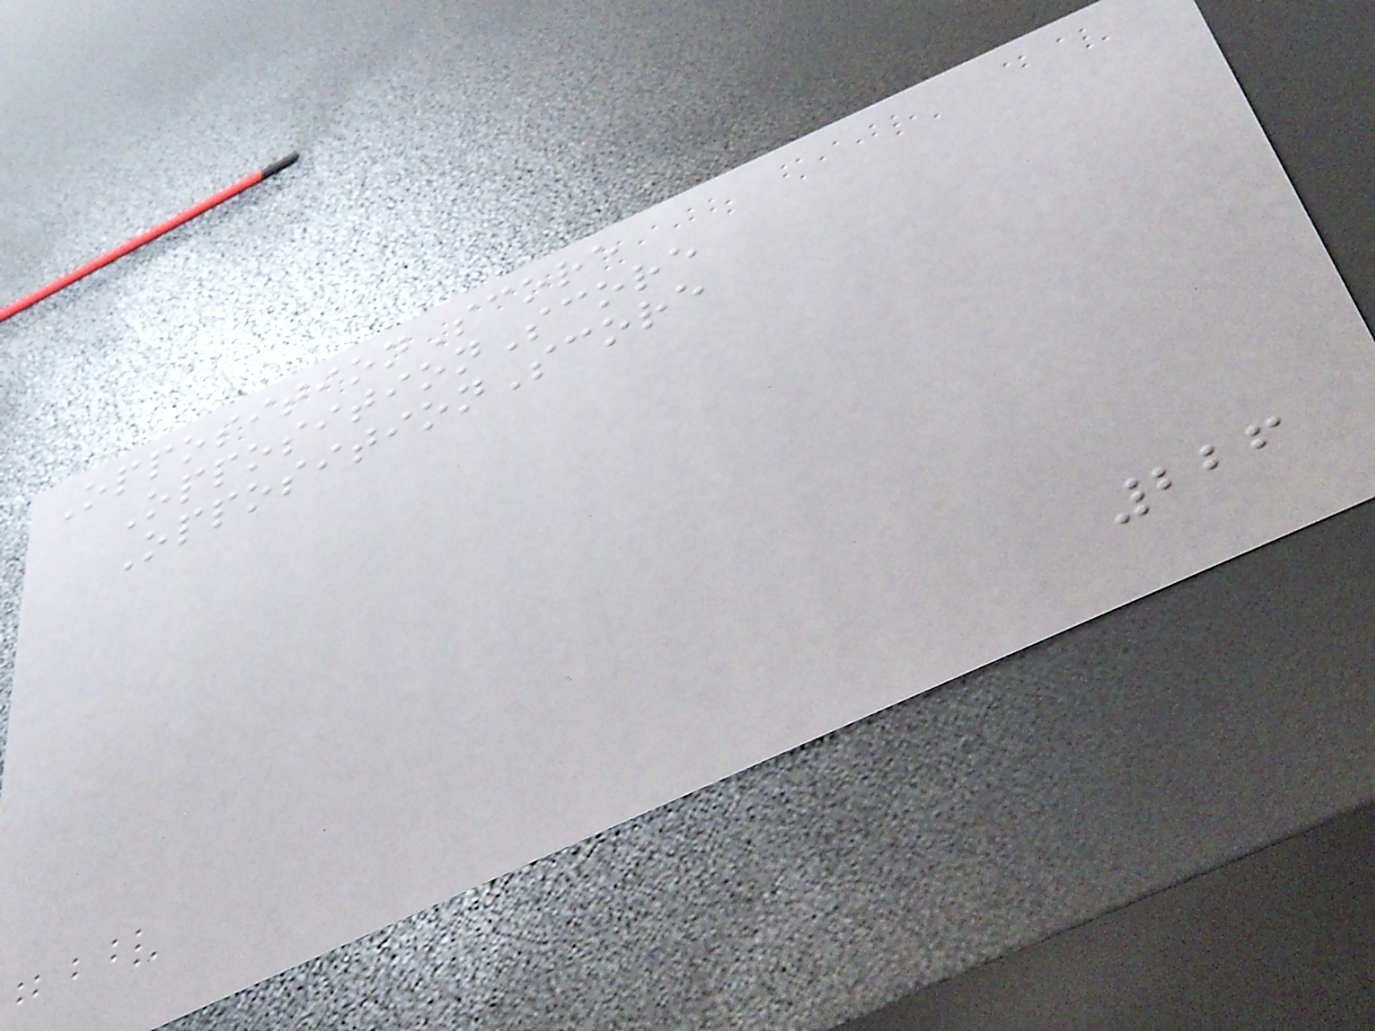OppositionScore
OppositionScore
OppositionScore
226
